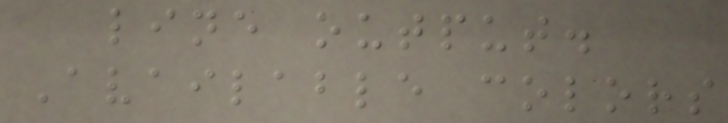line output.
Available colors
